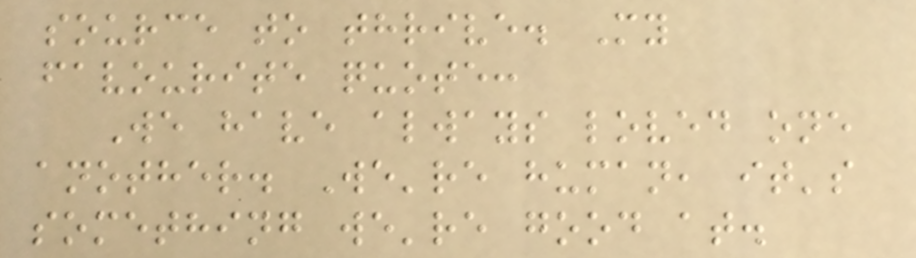source to thrive. My
favourite quote:
We have always loved one
another. We're human, it's
something we're good at.
